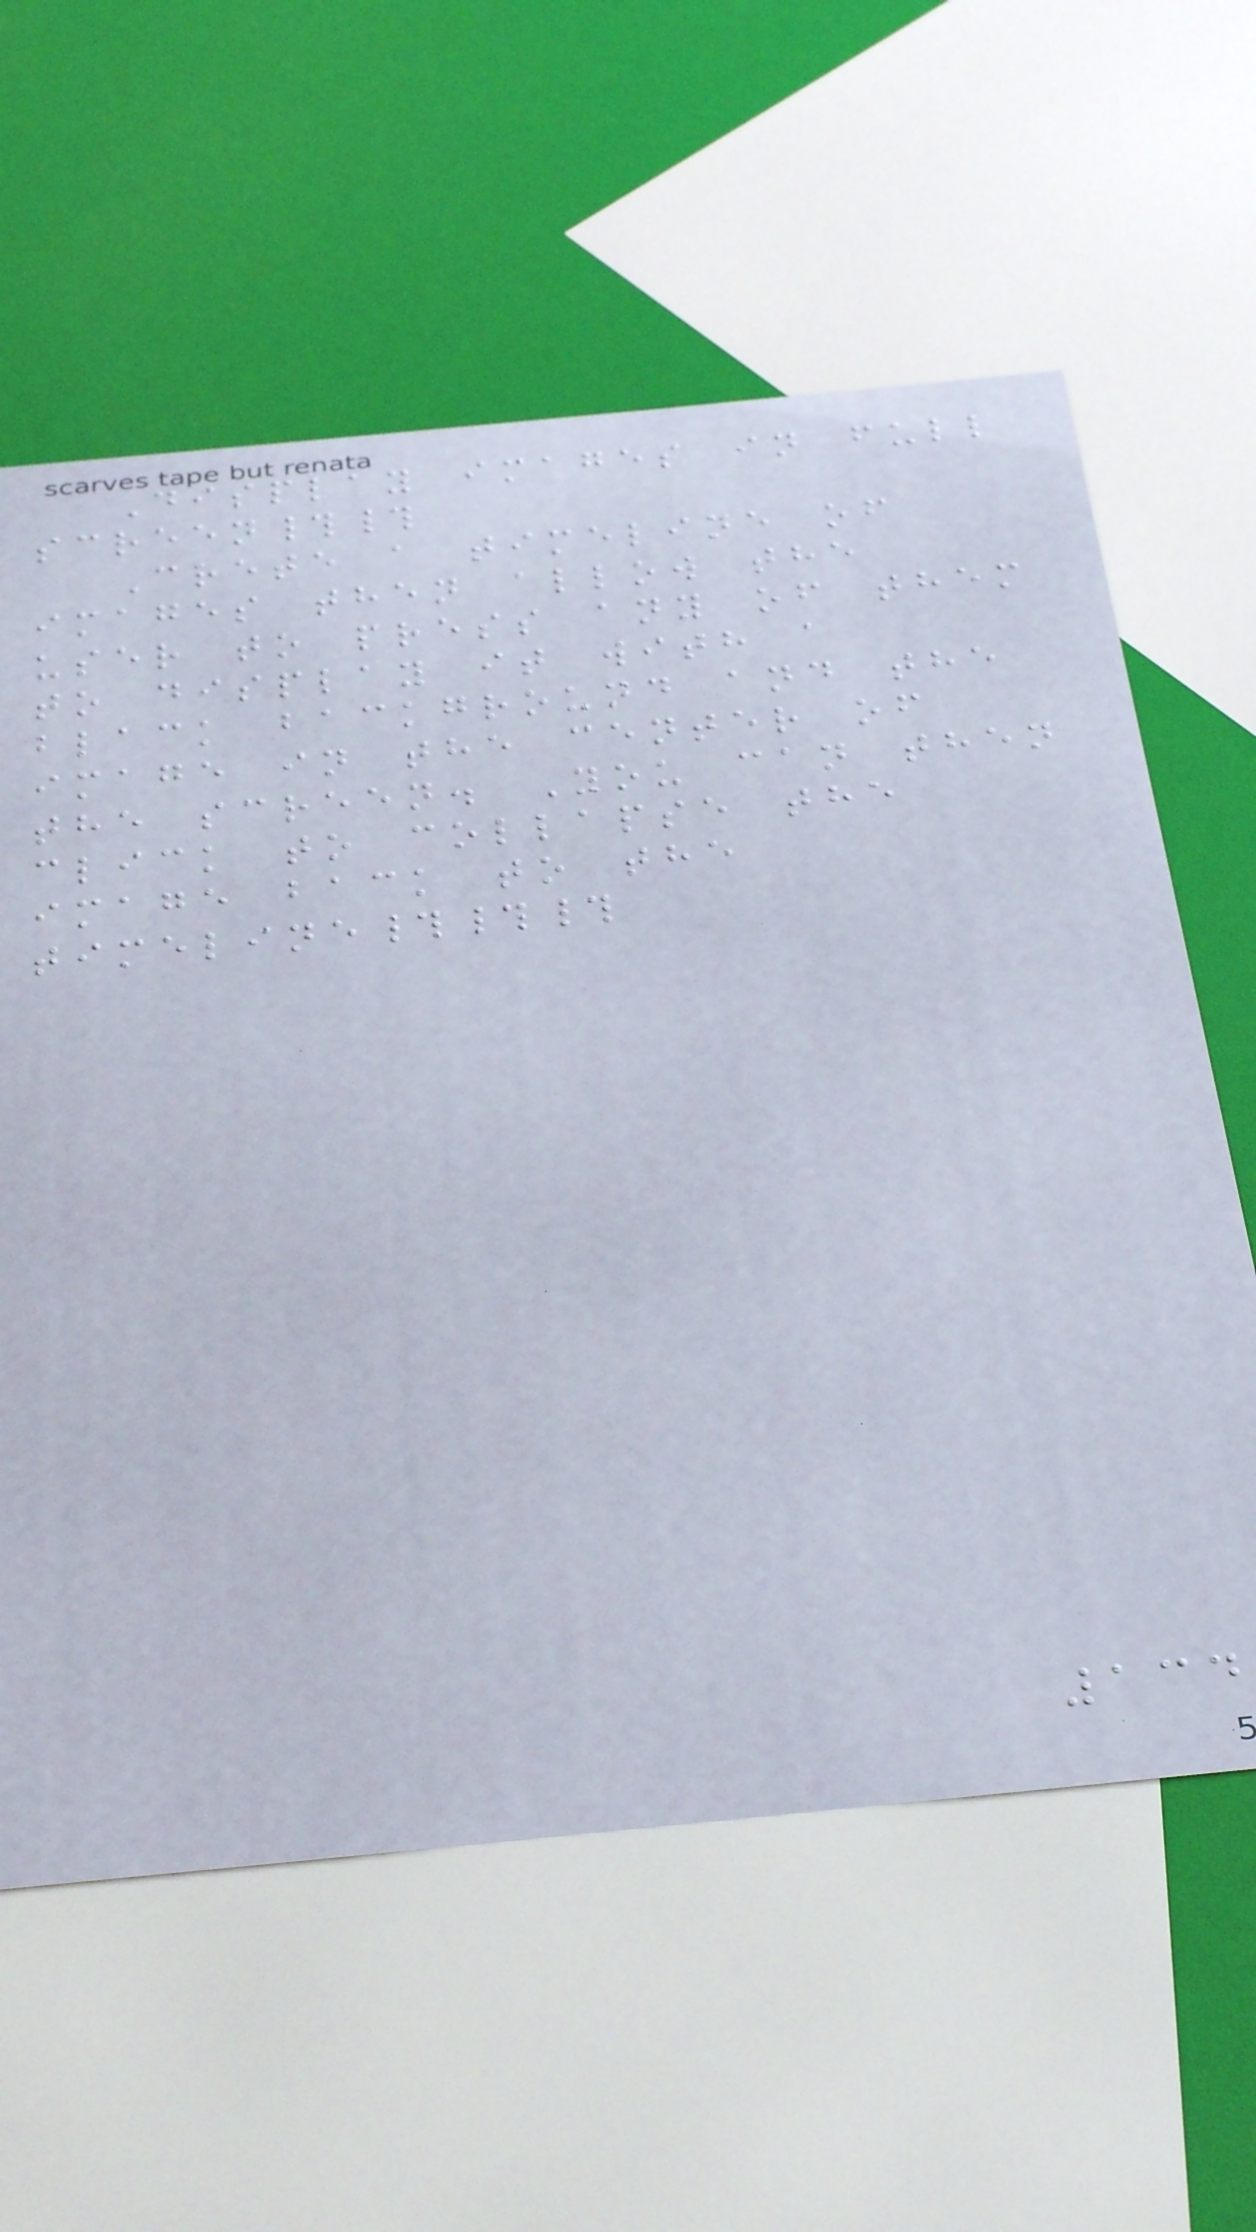Display images in full
screen##
Crete a timeline of
images then allow the
user to press any of them
to display it with a
black background and the
image in the center of
the screen. You can then
click to collapse the
image back to the
timeline###
134
